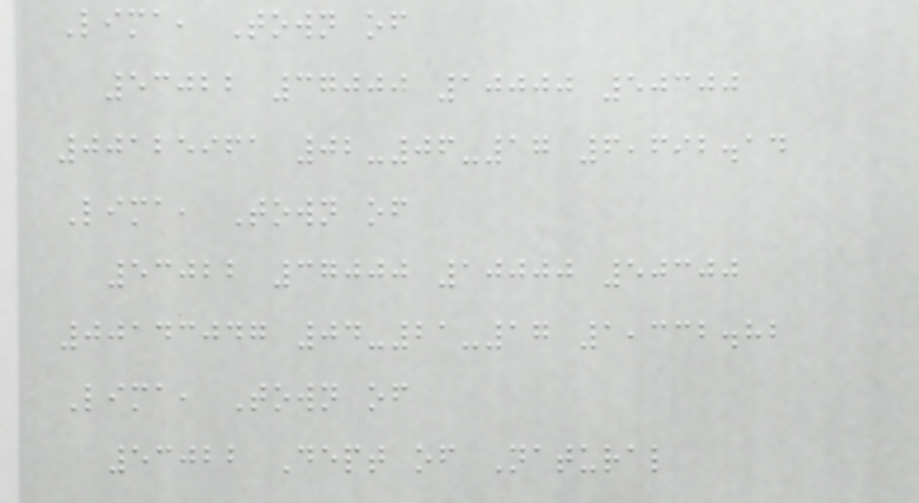Lima, Town of
53022 37000 10000 50300
00125961 02-06-17 6,692.14
Lima, Town of
53022 37000 10000 50300
00143047 04-21-17 1,332.82
Lima, Town of
53022 Dept of Natural
